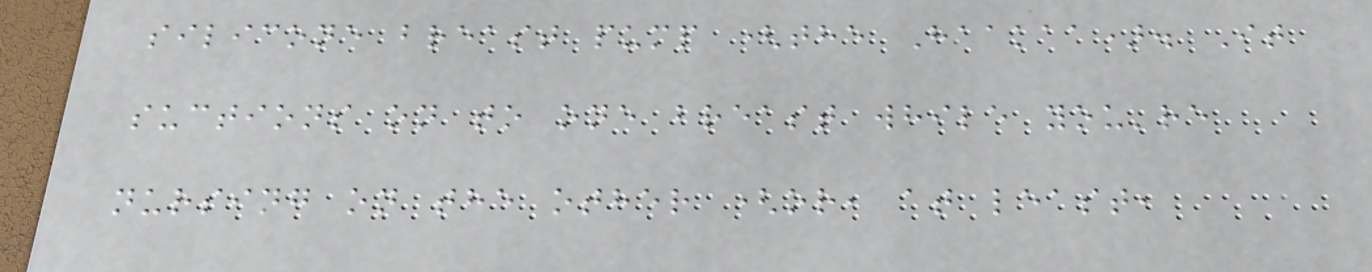silicone breast pump (the Haakaa). It
suctions on to one breast while you're
nursing on the other (or, at least,
